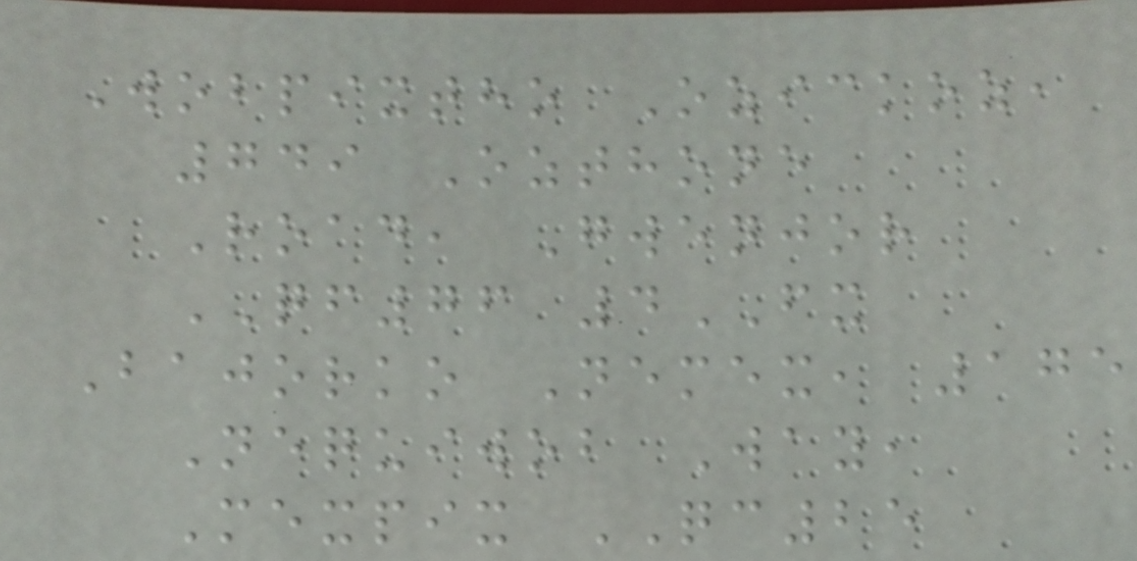Wobpixtho Ozickoz,
749 Ozthone
Road, Gwenjor
QF76 4FX
Bajorko Nemex, 175
Nequiwob Way,
Mexpix QC25
